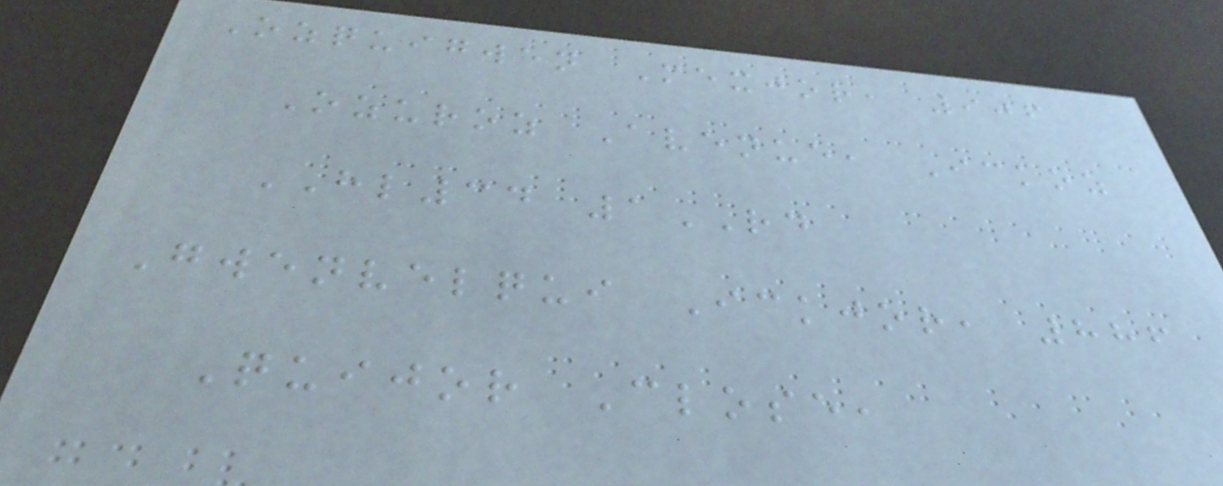Ozquigwen Mexjor, 906
Ozuroz Avenue, Ickoz
HL34 1RD
Gwenvelqui Ickjor, 886
Quijor Close,
